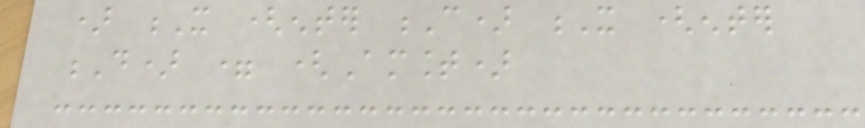) X (enter C) X (enter
D) = (Amount)
